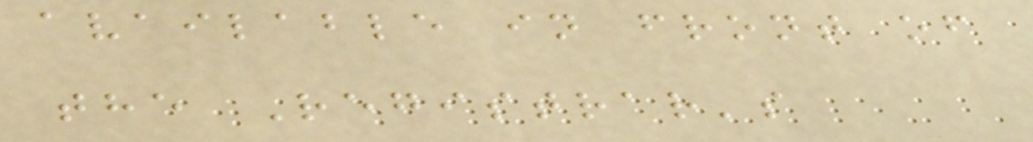available in front of
the Registrar's
